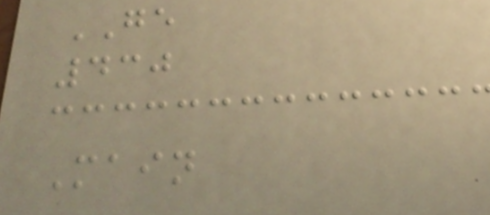GE
430
Main
